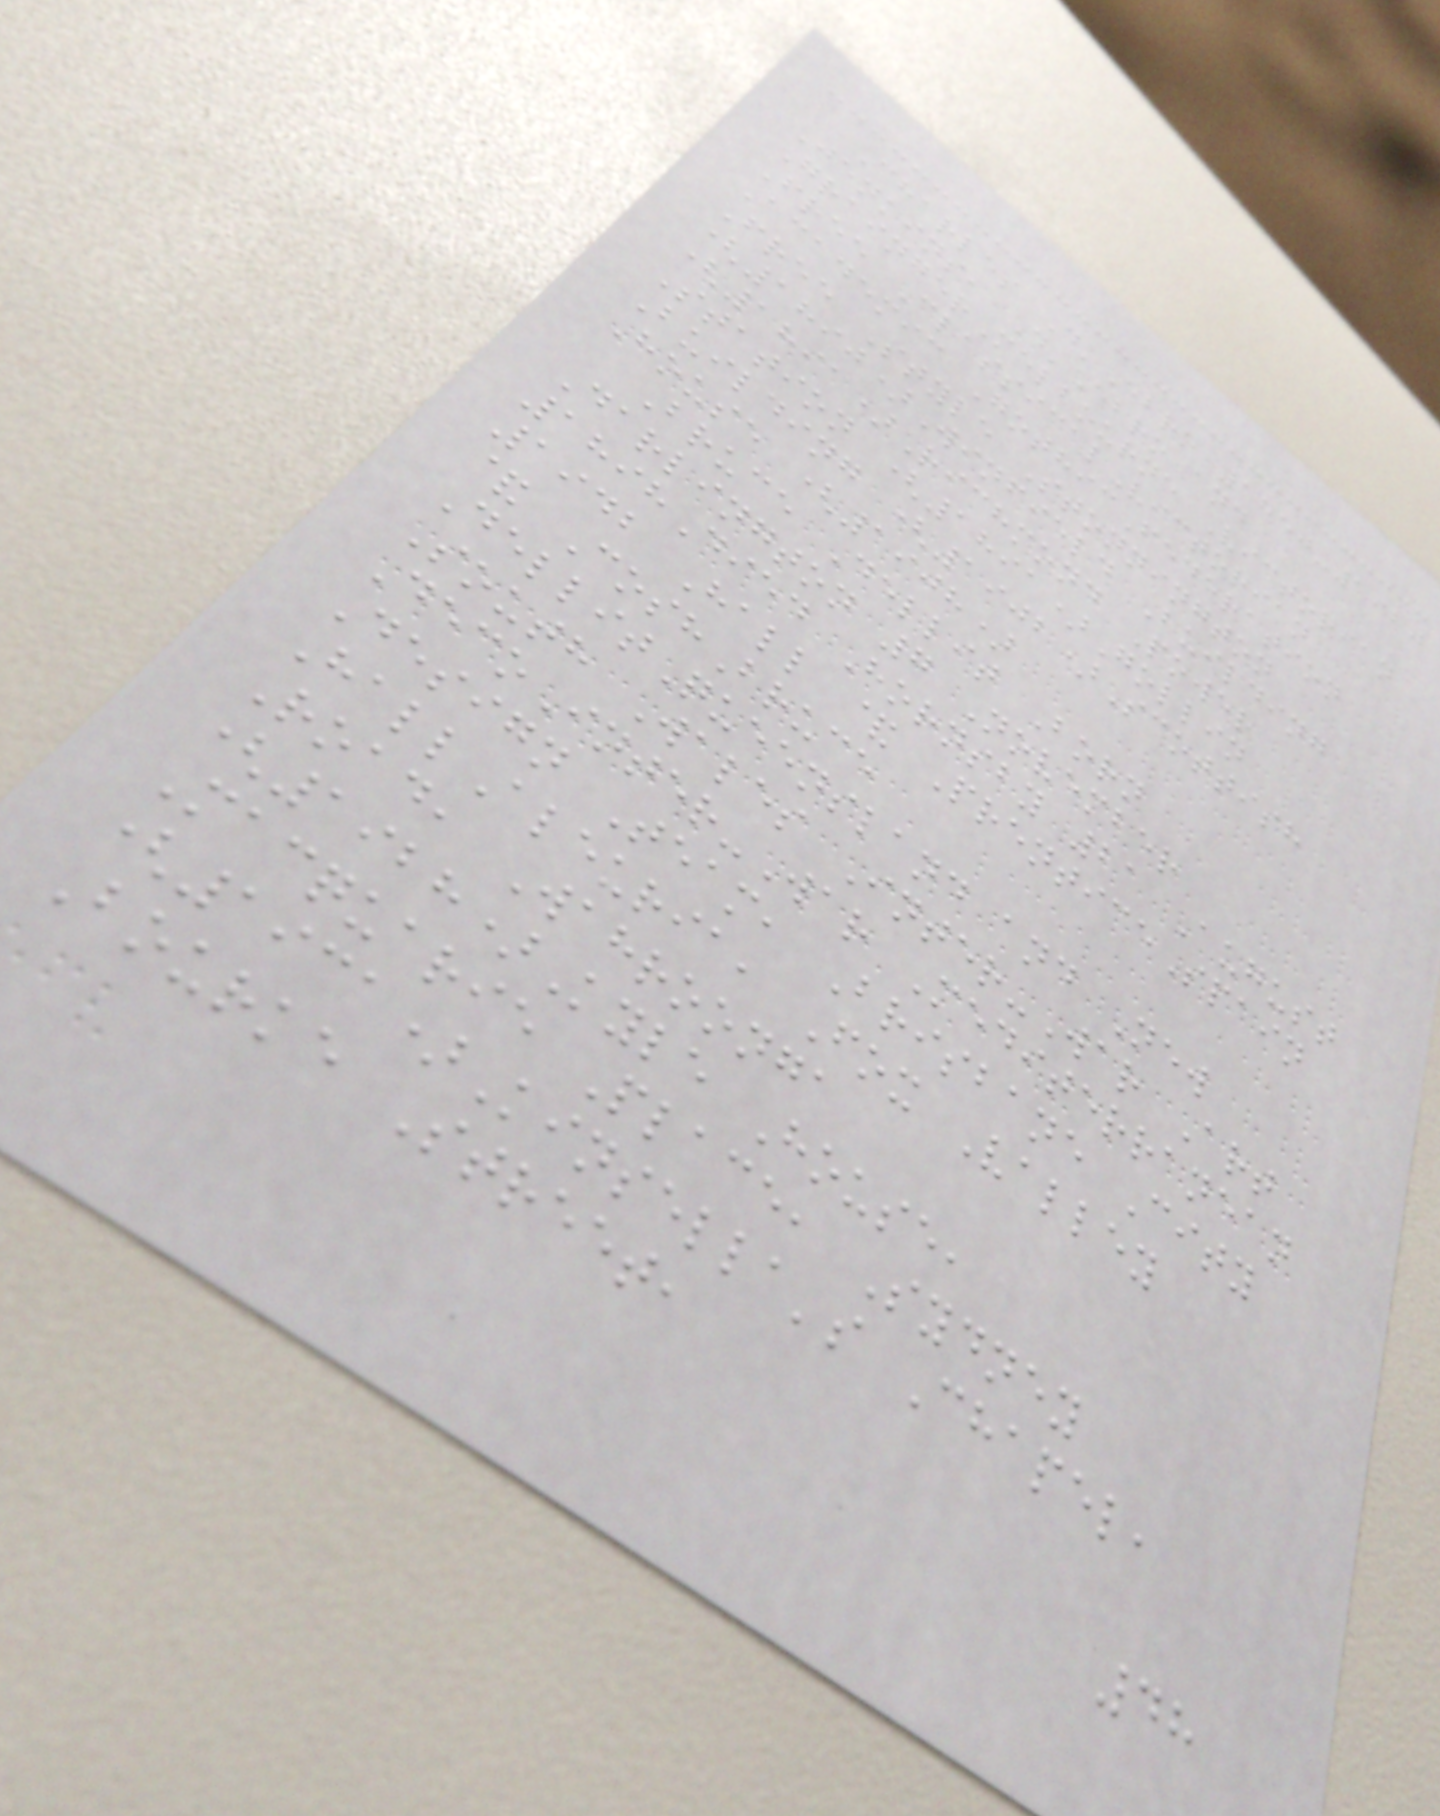Charles D'Ebro 1850-1920
Jenkins, D'Ebro and
GraingerMelbourne Victorian
Free ClassicalVictorian
Academic GothicFederation
Free Style Stonnington
(1890)Winfield Building
(1891)Richmond Power
Station (1891)Gollin
Building (1902)Scottish
House (1908)
Bruce Dellit Born
Darlington 7 November
1898Died Hornsby 21 August
1942 Hall & PrenticeSpain
& CoshBruce
DellitQueensland and New
South Wales Inter-War Art
DecoInter-War Mediterranean
Design Team, Brisbane City
HallAleuria, Fox Valley
Road, Wahroonga
(1928)Kyle House,
Macquarie Place, Sydney
(1931)Kinsella's Chapel,
Bourke Street,
48
